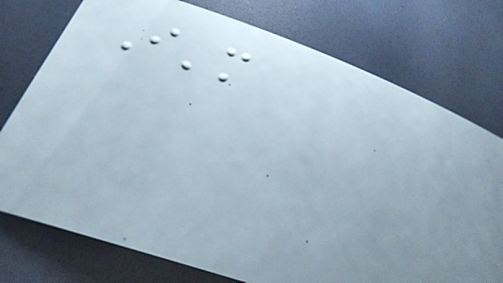I'm
